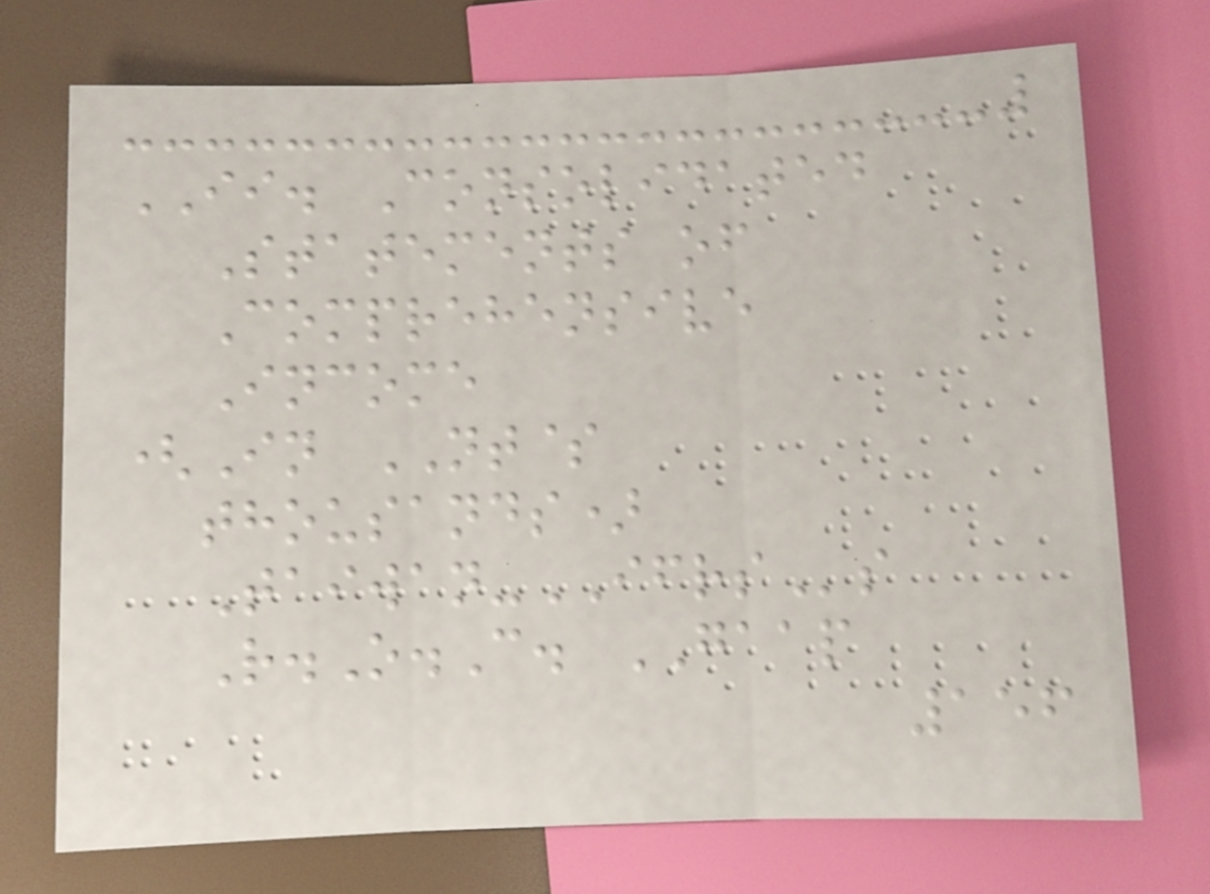II. Consolidated
Statements of
Comprehensive
Income
(In NT$
thousands)
Taiwan-IFRSs
R.O.C. GAAP
156
